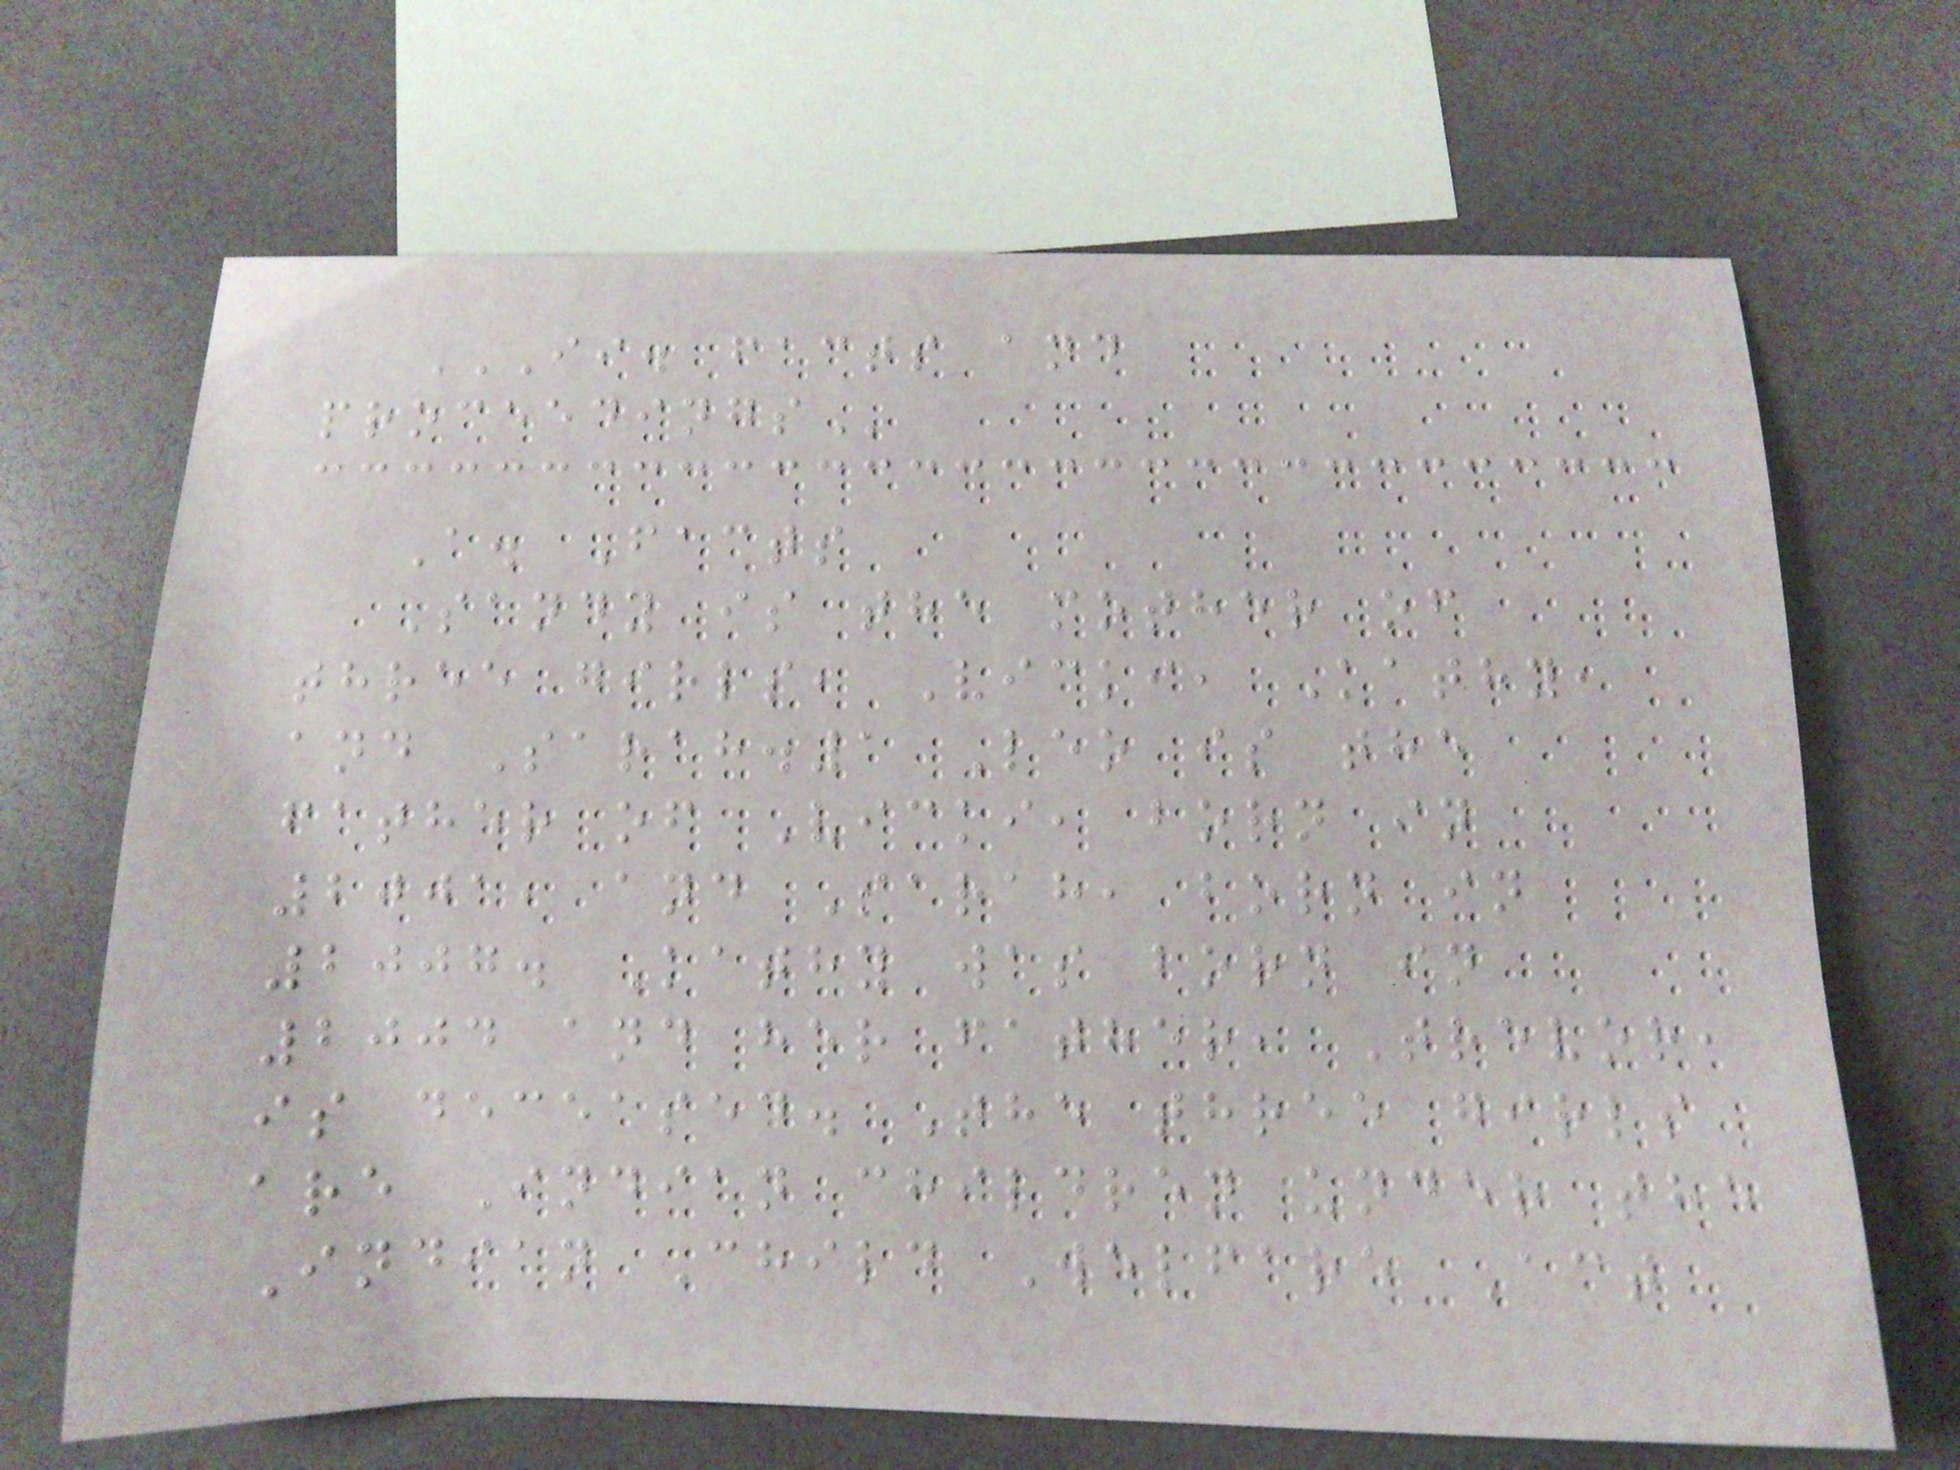II. FACTS AND
PROCEEDINGS
A. Facts
Sandy is the mother of
three girls, Vicki, Kathy,
and Sarah.1 Leo is the
father of Vicki, born in
2001, and Sarah, born in
2007. Kathy was born in
2004 and her father, Trevor,
is deceased. The three girls
are Indian children under the
Indian Child Welfare Act
